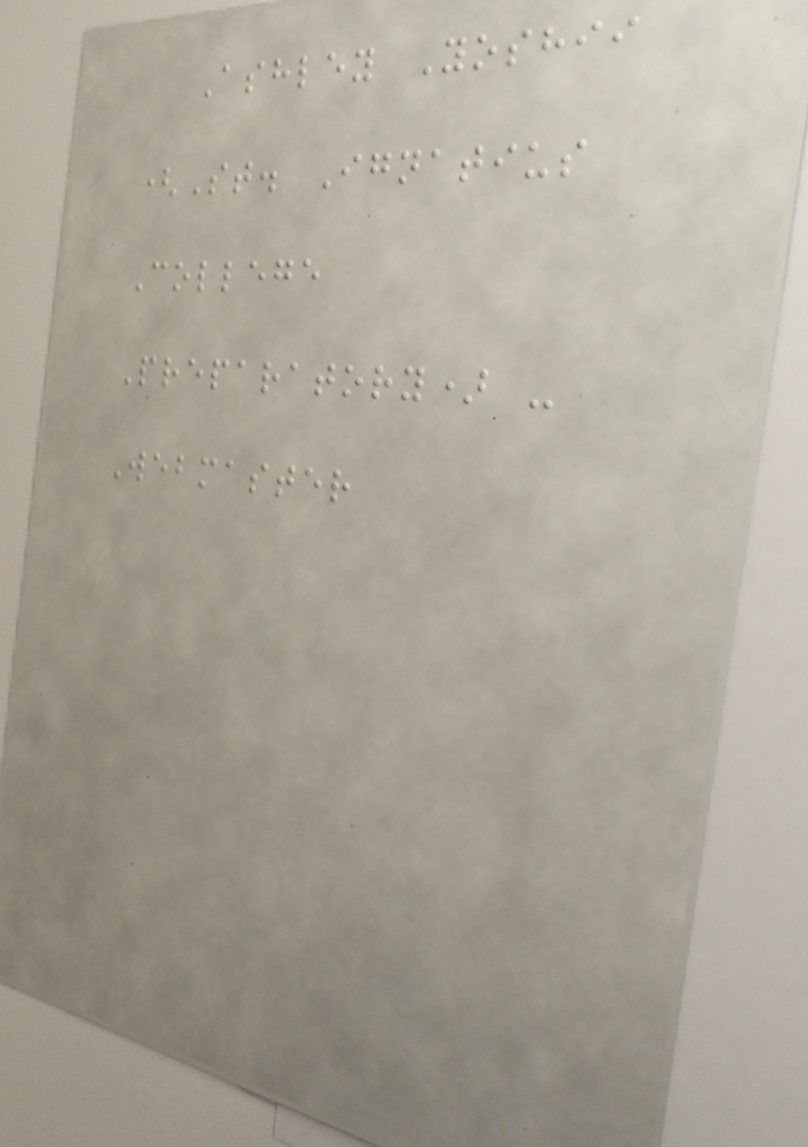Ashley Yoshii
(St. Ignatius
College
Preparatory) -
Webmaster
